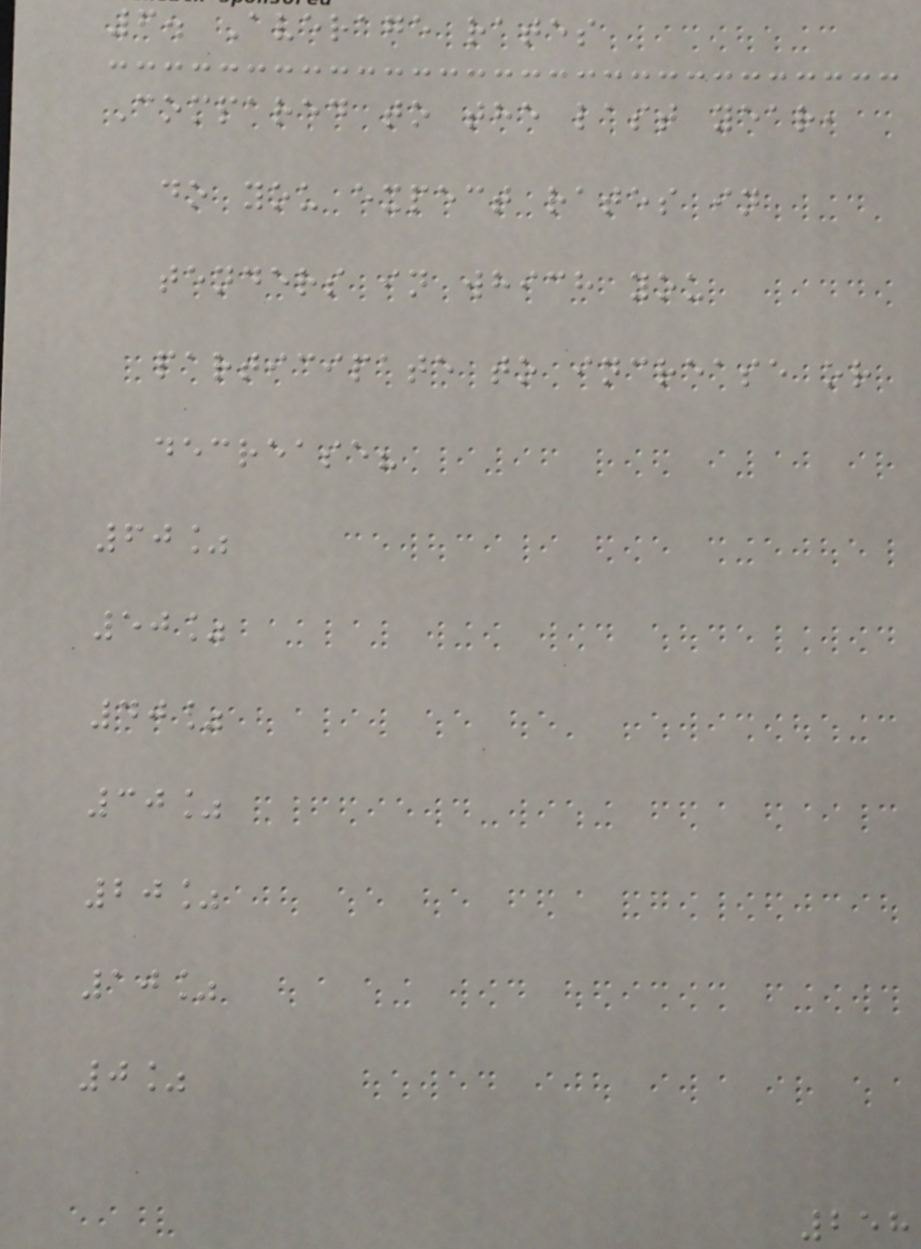6. Average rates
Compared to the last year,
do you expect rates in
tenders in which you
participate to increase or
decrease?
60%
50%
40%
30%
20%
10%
0%
258
